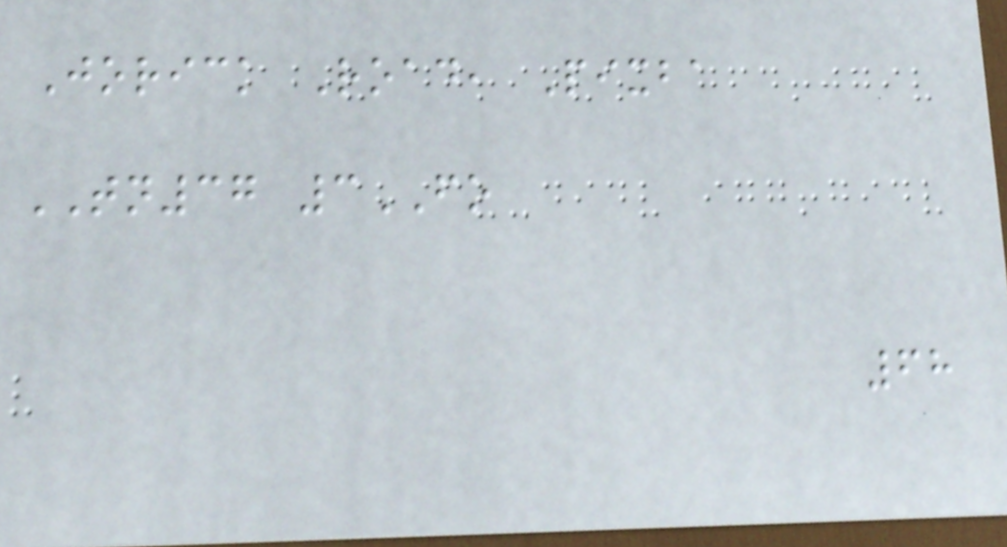Jorick Road, Pixba
TN37 3FO
68
